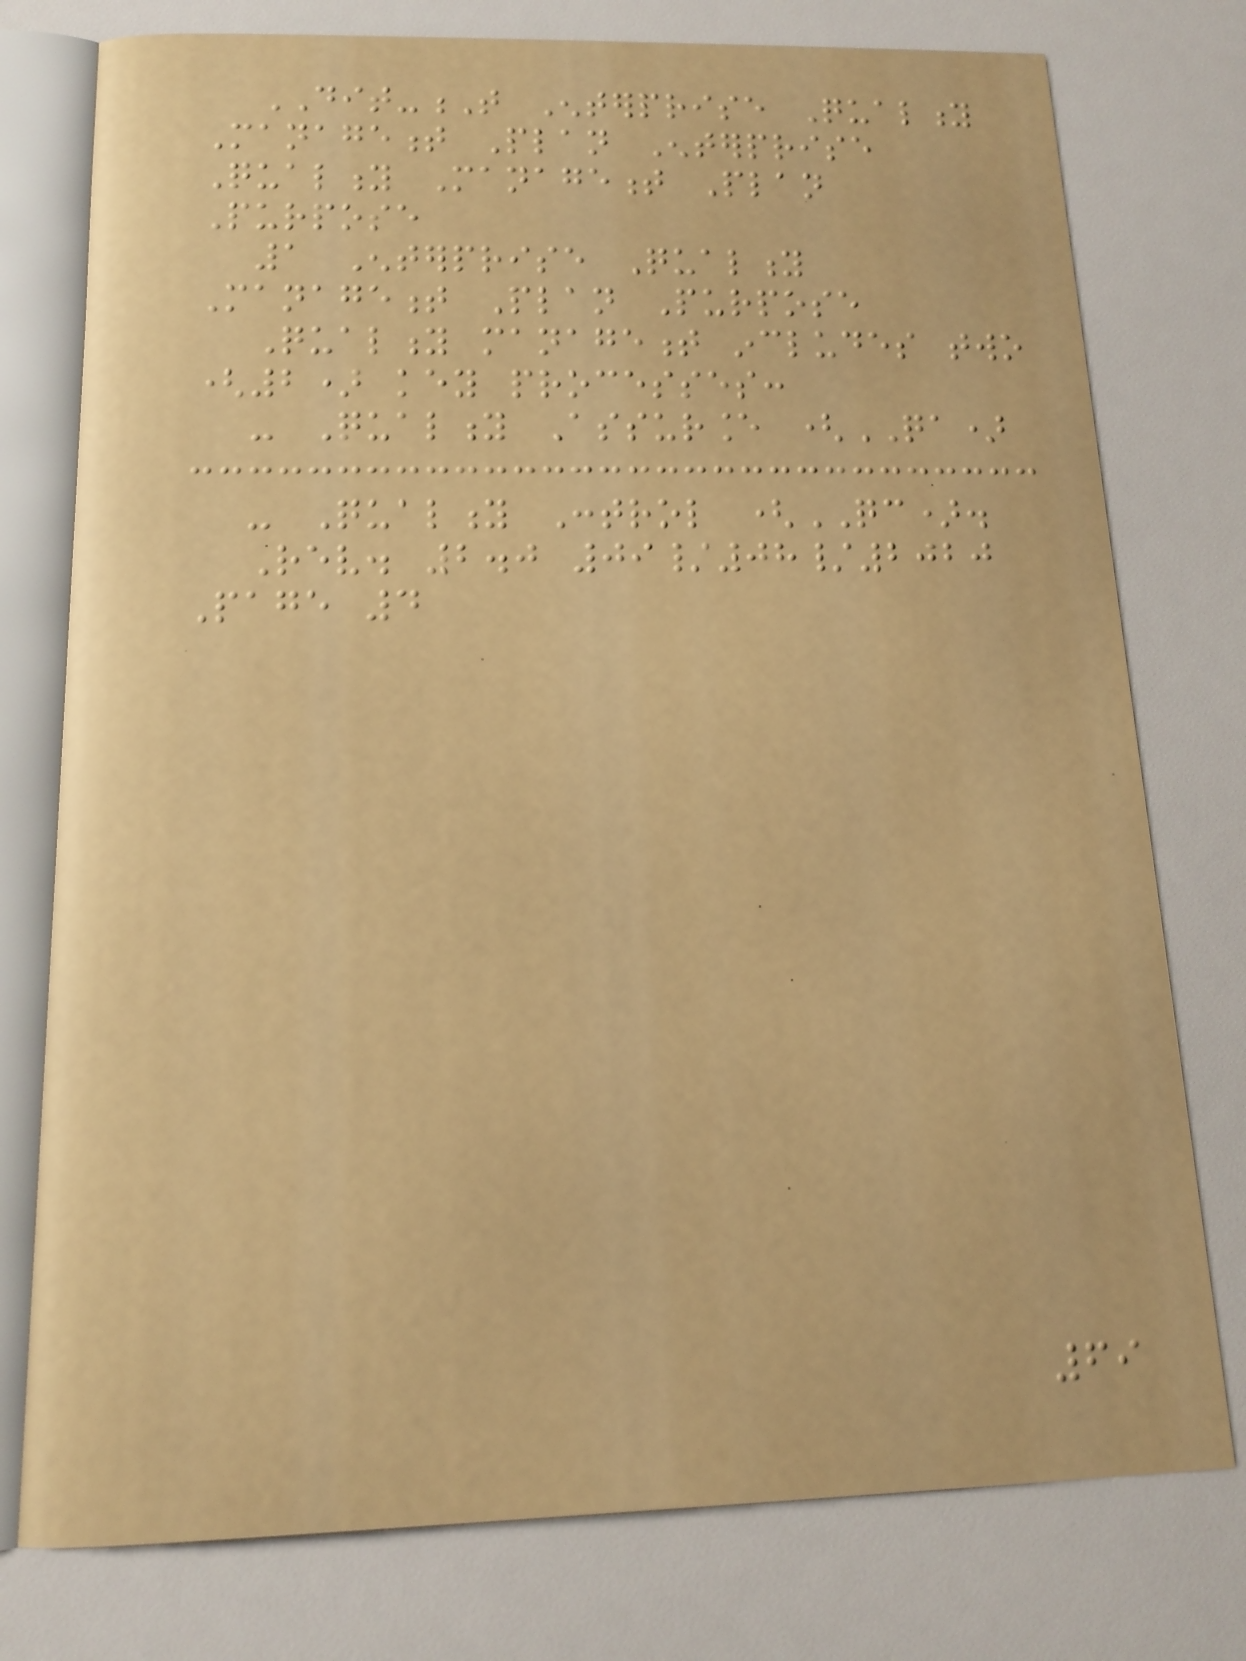DIT-T Enterprise Quality
Management Plan Enterprise
Quality Management Plan
Purpose
1 Enterprise Quality
Management Plan Purpose
Quality management includes two
(2) key processes:
- Quality Assurance (QA)
- Quality Control (QC).
Rev. 2.0 09/08/2020
Page 4
69
